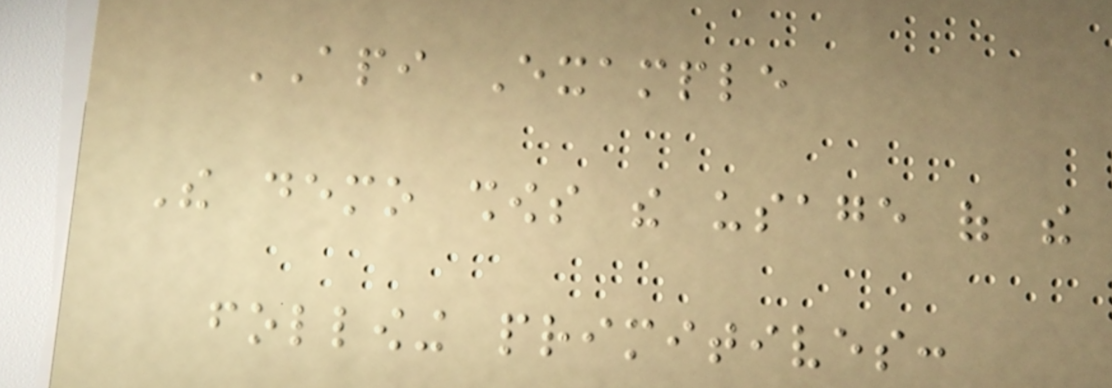API Example
The demo shows the usage of the
following primitives:
